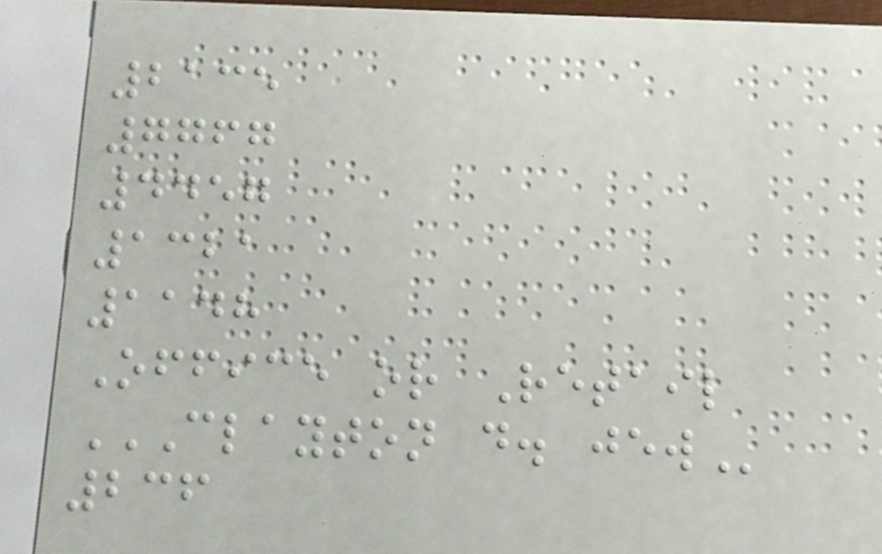2135
7767
4457
1321
1148
Office or Retail
CLAYTON D. JEW
236
